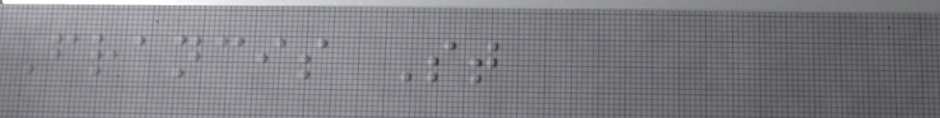Francis St
